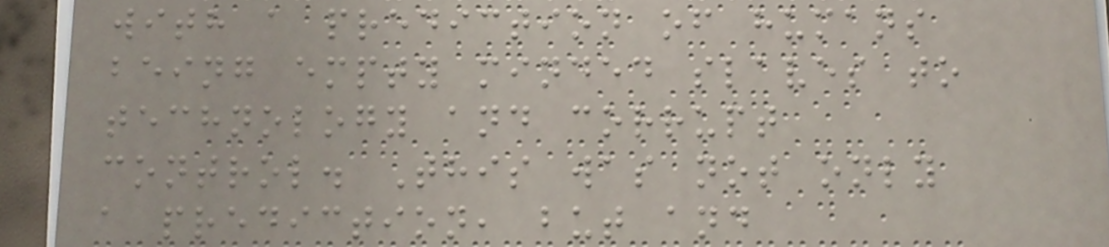with a prediction of humans
being empty minded slaves to
technology and corrupt
control. This was not only
a prediction, but and
